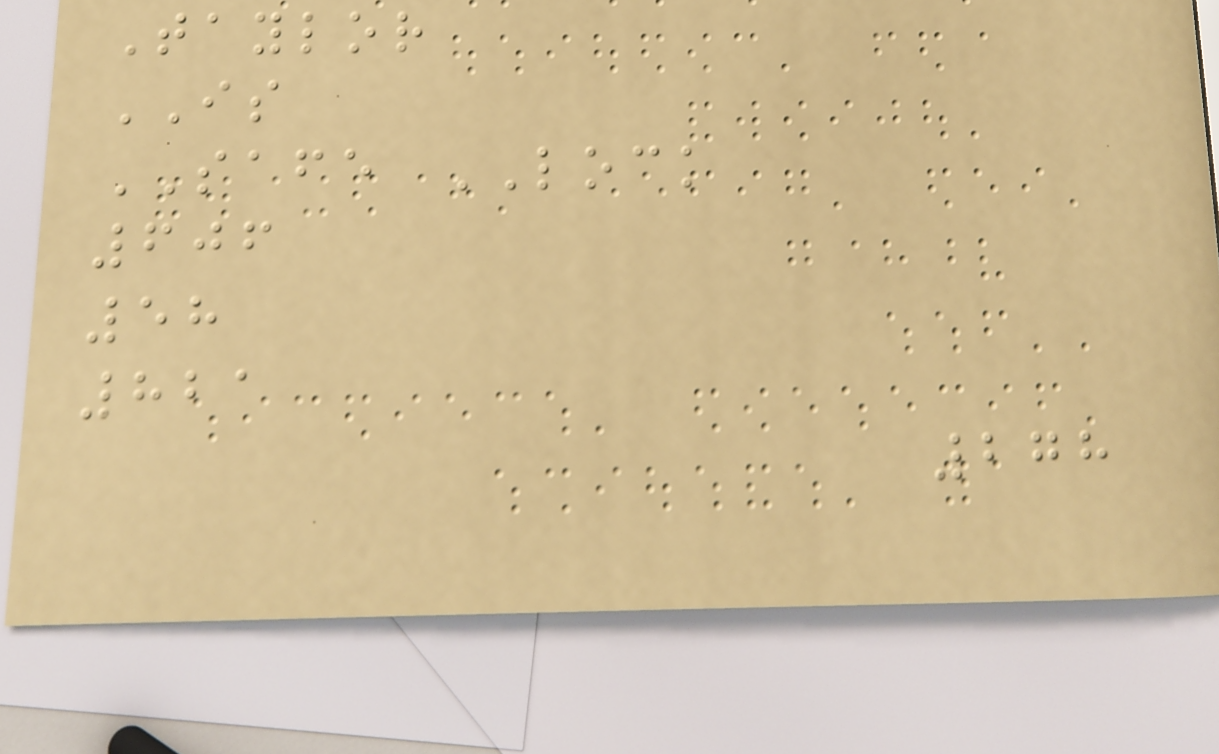Taylor
IS
SAFE LOCK
606
58
821
278
